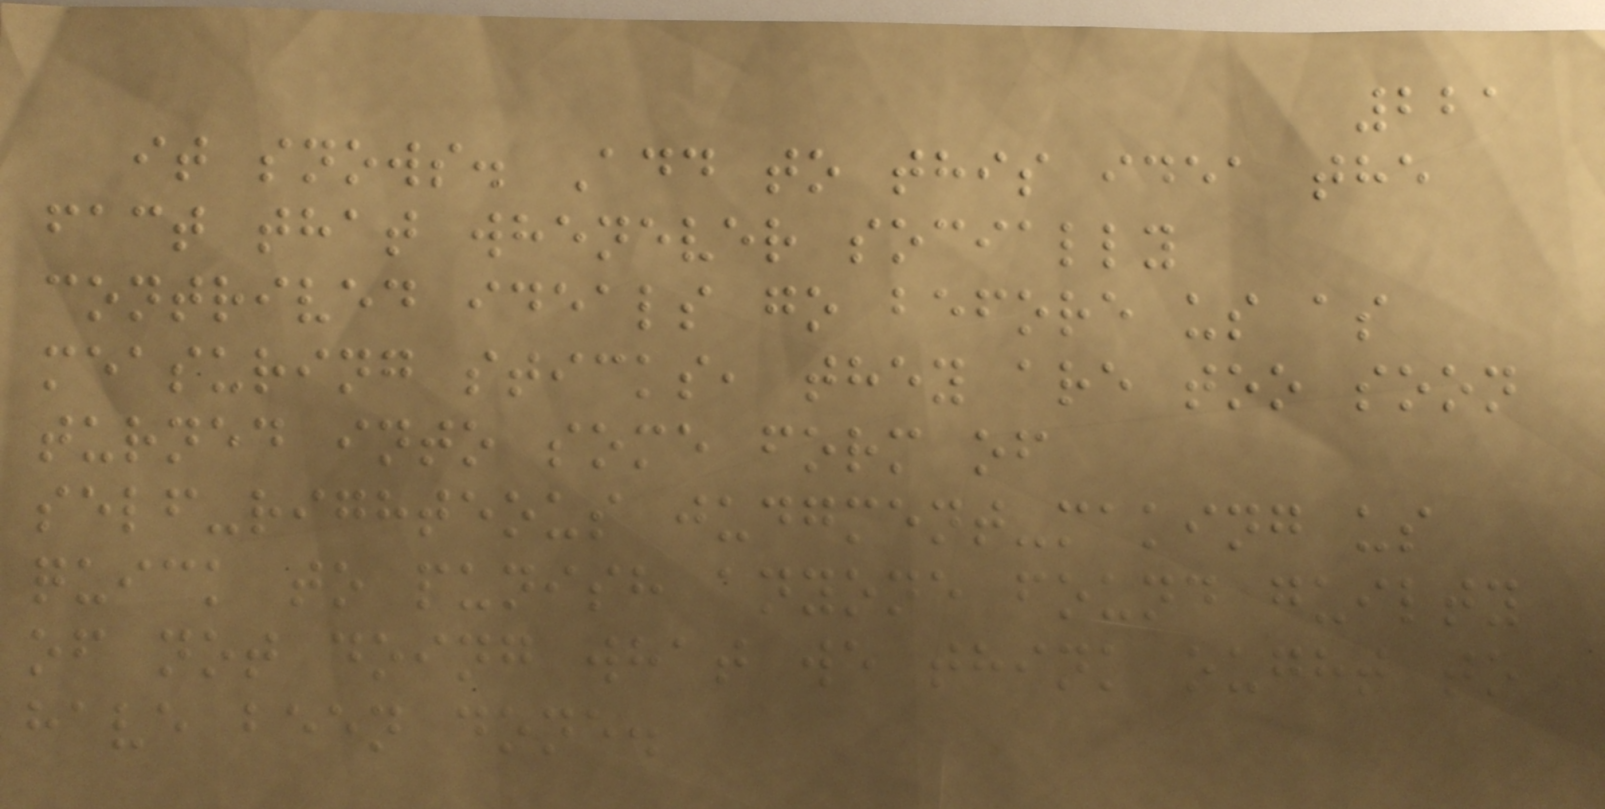221
it snows. Add to this idea the
fact that whenever socially
contrived ideals go before us as
measuring sticks, they are too soon
turned into some form of
self-righteous judgment-making us
quick to punish anyone found guilty
of not doing what we think ought to
have been done.
